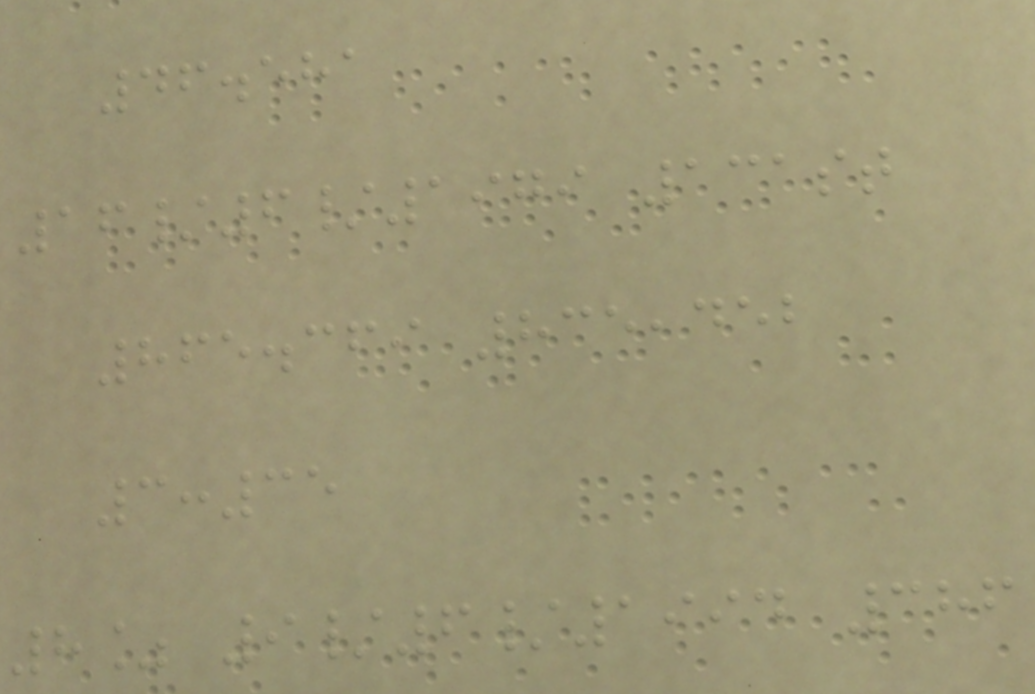46.581
16/6/1979 131st
865.369 835,452
3:35
8% 9/6/1994 386
